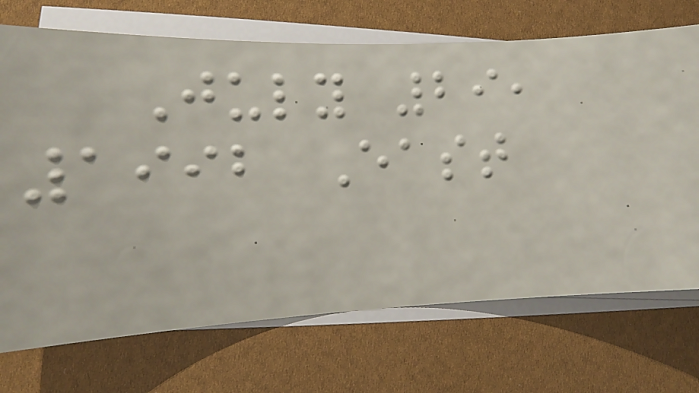July 29,
1992 East
